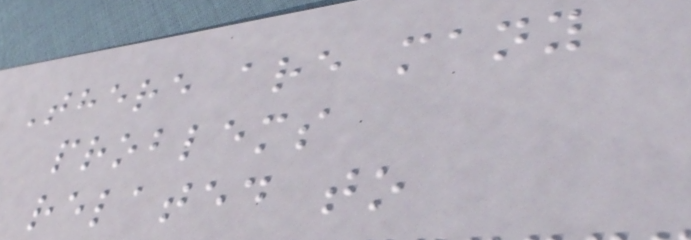There are many
problems
related to
